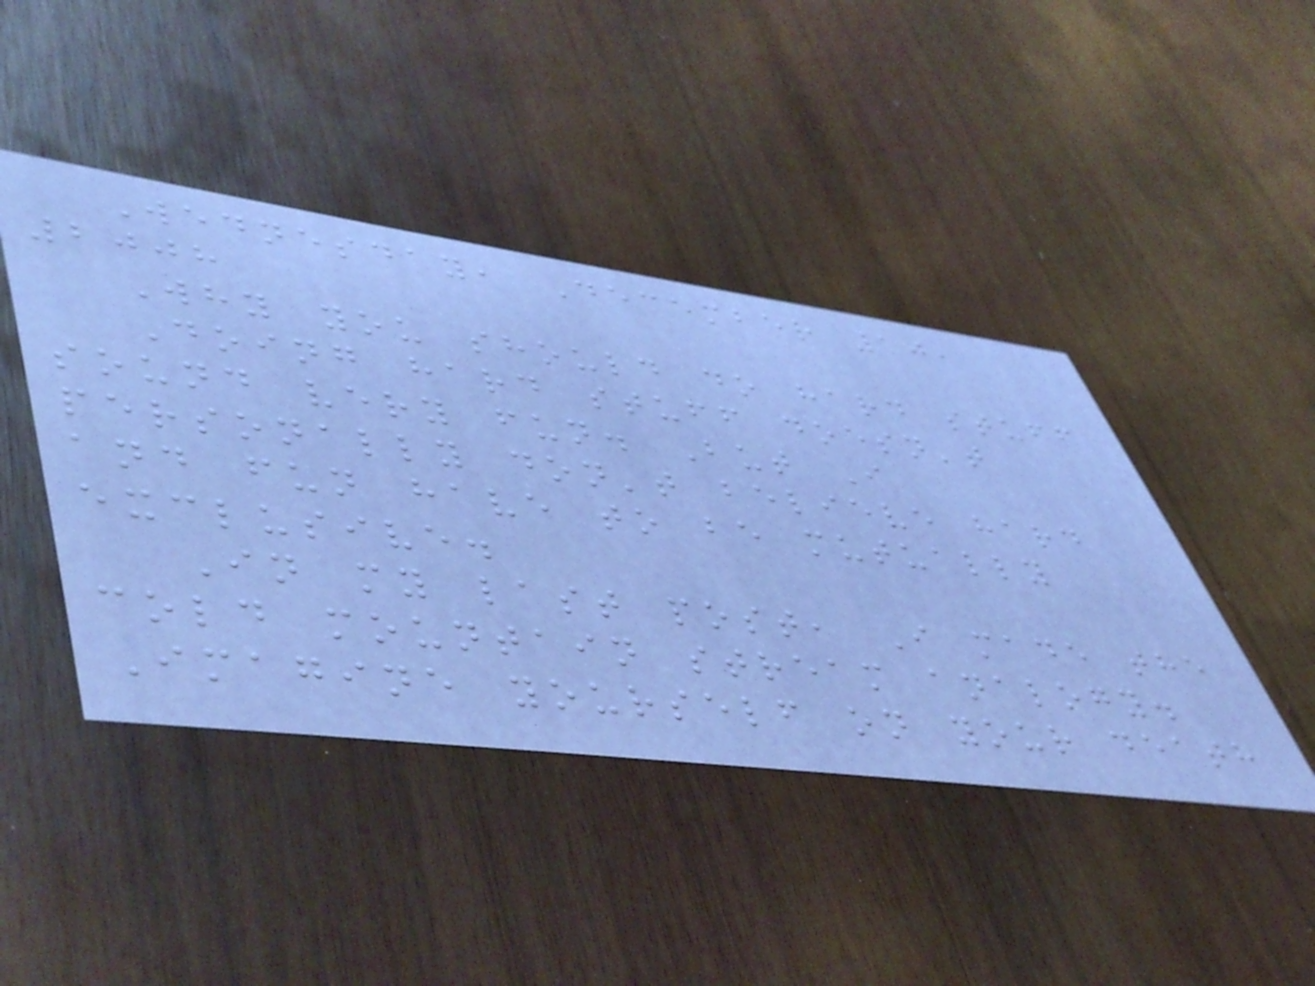Wednesday, December 10,
2008
Why you should do hard stuff
Doing hard stuff doesn't
sound very fun. But I
personally don't believe hard
and fun have to be mutually
exclusive.
In my last post, I made the
cold mountain stream analogy.
Imagine yourself on your death
